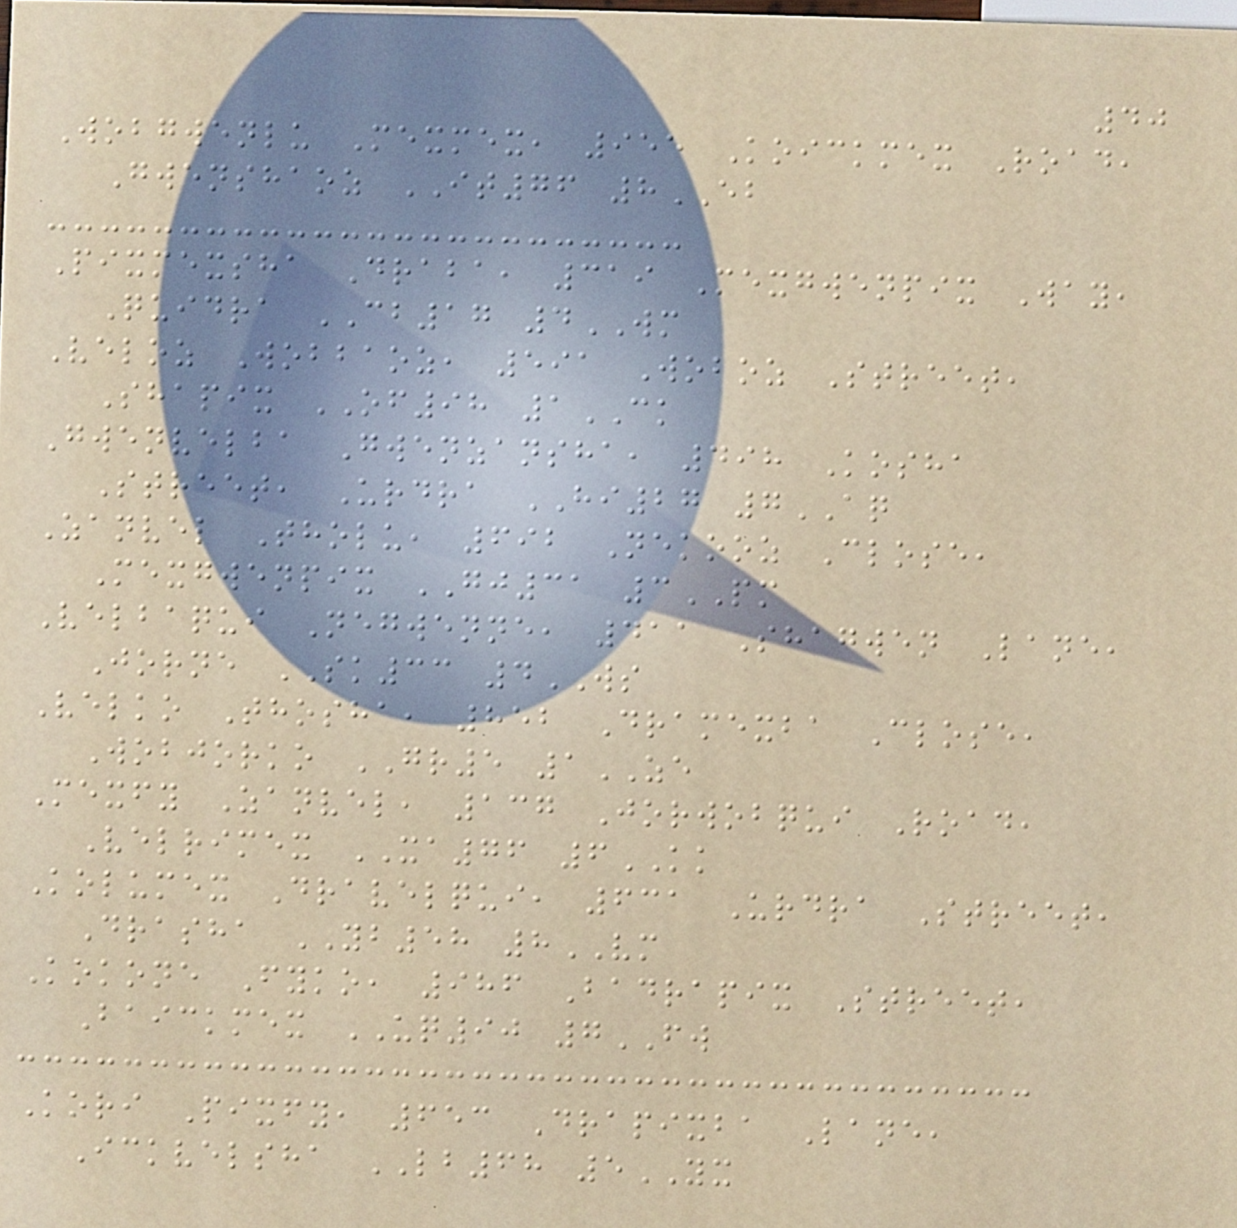40
Wobgwenlu Mexmex, 955 Koickmex Road,
Gwenshaoz IT76 8EB
Pixmexsha Draba, 319 Mexgwenpix Way,
Quidra CB17 4WM
Veloz Wobbaoz, 591 Woboz Street,
Shapix OF98 1CK
Gwenvelba Gwenzansha, 498 Kosha
Street, Urdra HI27 7AQ
Zanvel Tholu, 692 Nekooz Close,
Mexgwenpix GJ31 3PM
Velbaqui Negwenne, 411 Shagwen Lane,
Jorne SK33 4WS
Velko Thosha, 852 Dramexba Close,
Wobjorko GR5 1ZE
Mexfy Zanvel, 137 Jorwobqui Road,
Velrimex XA76 6KK
Kolumex Dravelqui, 631 Urdra Street,
Drasha YB58 8VM
Kokone Fyko, 986 Badrapix Street,
Baickmex UQ90 7FW
Kori Pixfy, 653 Drapixba Lane,
Ickvelsha LB68 5YX
